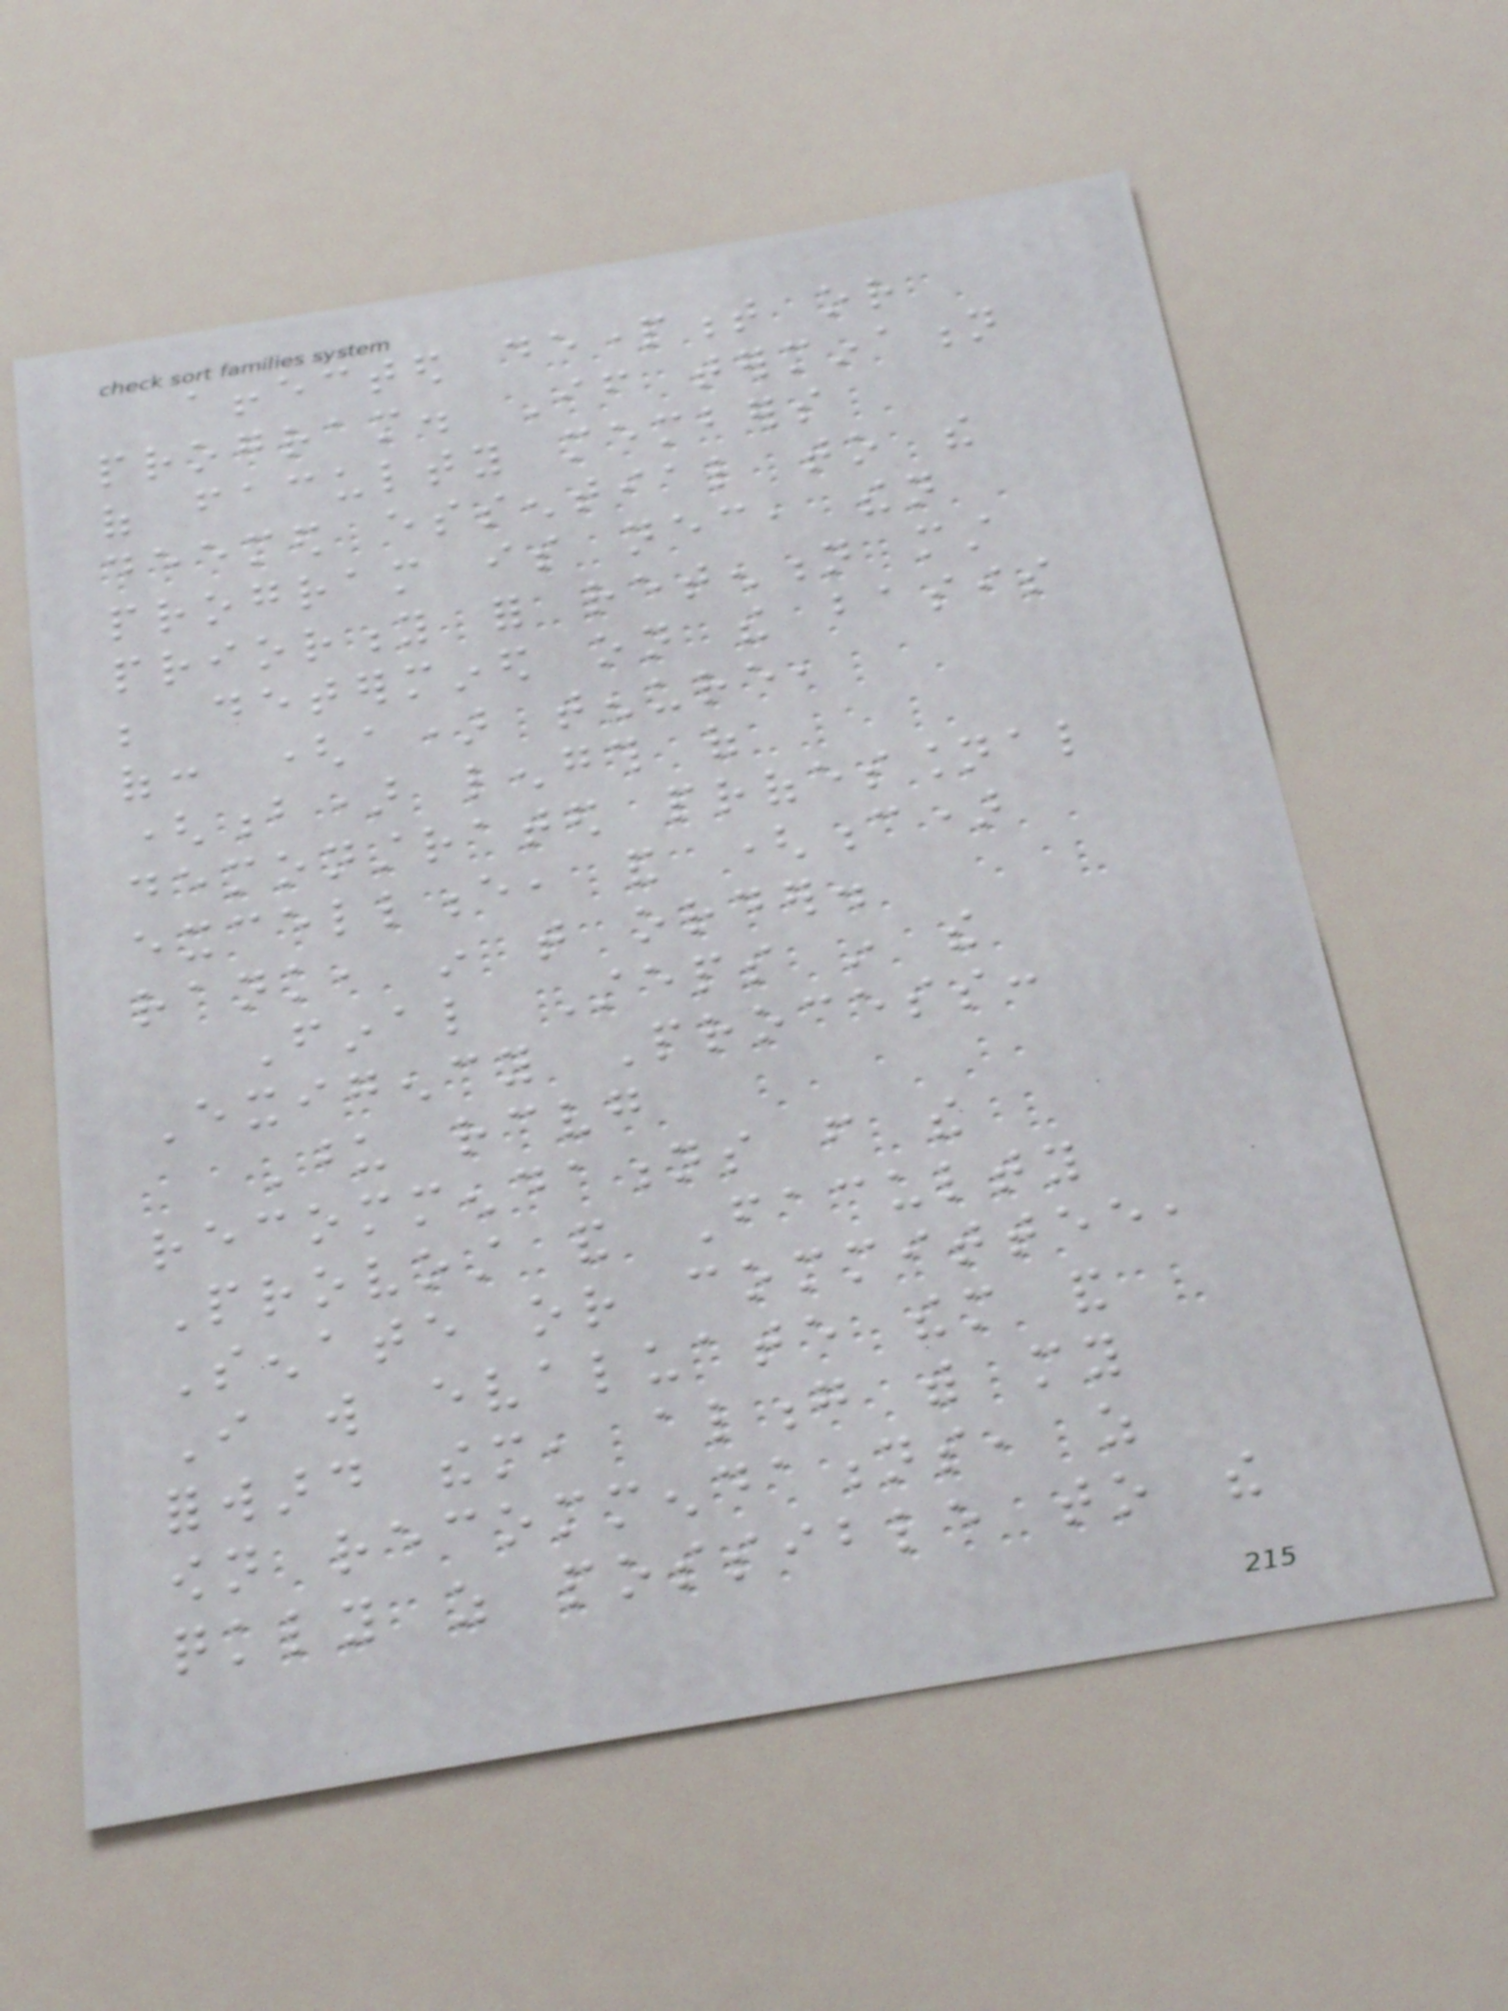affected department or
program. If termination
of faculty members
deemed essential to the
program is necessary, then
priority for retention must
be determined on the basis
of: (a) tenure,
(b) length of
demonstrated professional
excellence, and (c)
rank, in that order.
Final Steps in the
Exigency Process:
Upon receiving
recommendations from the
Provost and Faculty
Senate or committee,
I will evaluate them and
forward them, along with my
own recommendations, as
quickly as possible to the
